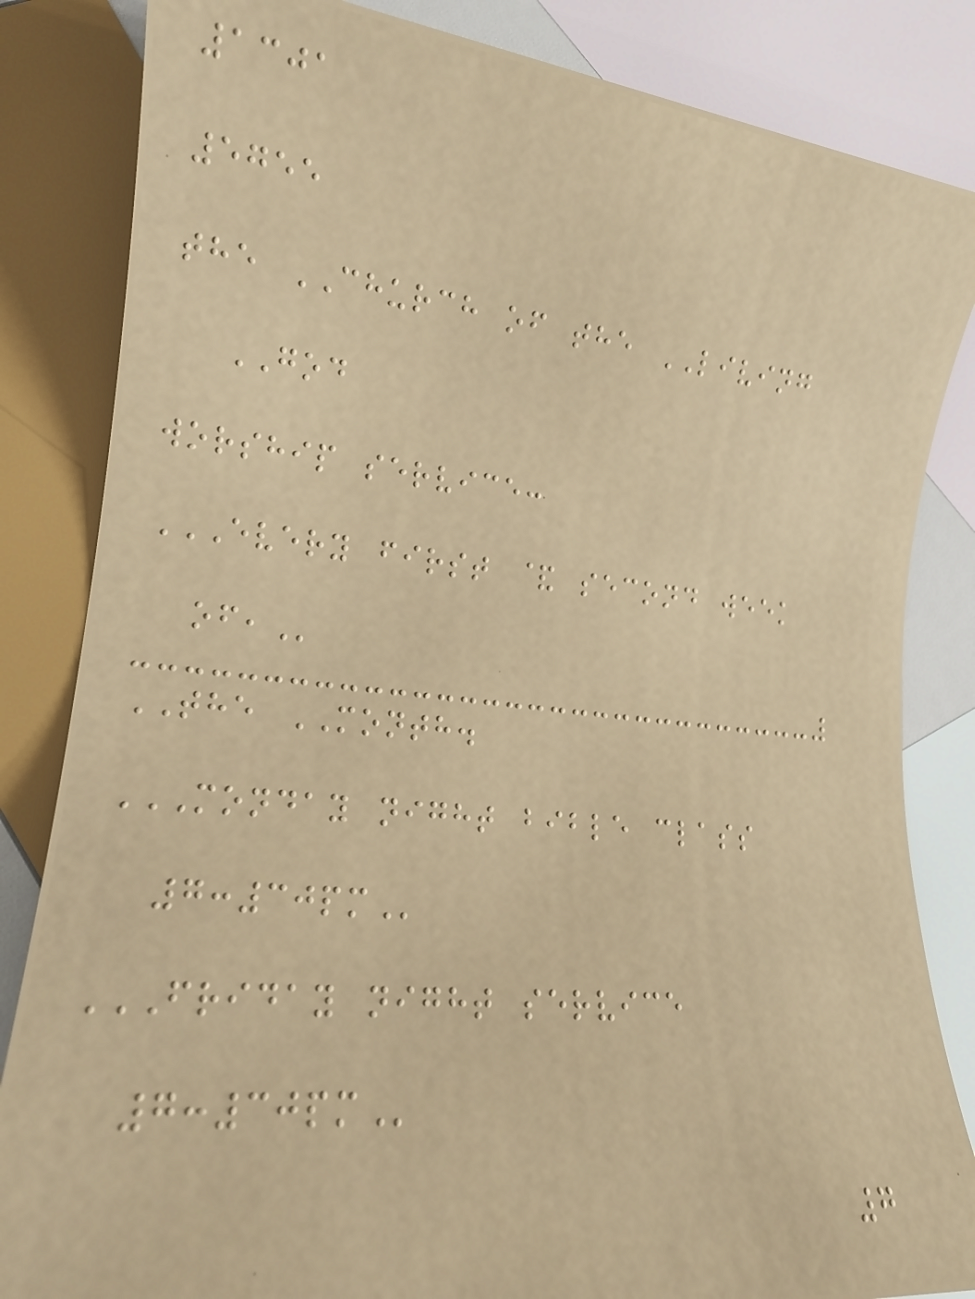1301
5755
the CHURCH of the LIVING
GOD
worship service:
EVERY FIRST & SECOND WEEK
OF,
THE MONTH.
MONDAY NIGHT BIBLE CLASS
7:30PM
FRIDAY NIGHT SERVICE
7:30PM
7
